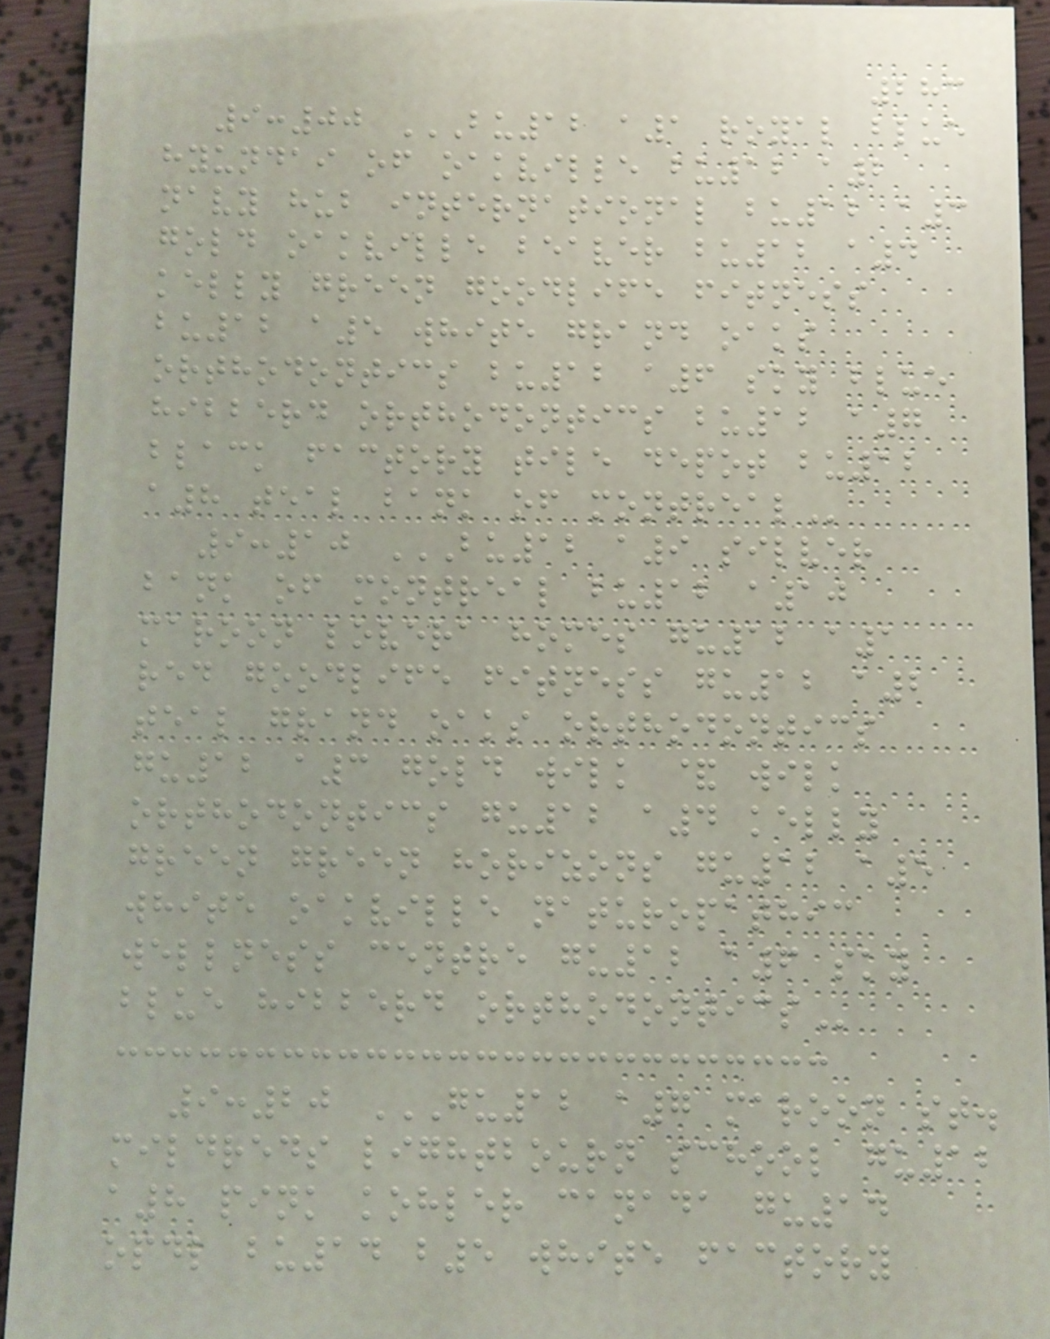283
9:00 BU12 A1 ROYAL BLUE
HYUNDAI OF OAKVILLE BU12 A2
NAVY HUB INTERNATIONAL BU12 A3
GOLD OAKVILLE BEAVER BU12 A4
KELLY GREEN GOODLIFE FITNESS
BU12 A5 WHITE GRAND OAKS
ORTHODONTICS BU12 A6 SKY BLUE
HIBBERD ORTHODONTICS BU12 A7
BLACK FACTORY TILE DEPOT BU12
A8 TEAL BANK OF MONTREAL
9:10 BU12 A9 SILVER
BANK OF MONTREAL BU12 A10
MAROON LOVERA HOMES GU12 A1
RED GOODLIFE FITNESS GU12 A2
TEAL GRAND OAKS ORTHODONTICS
GU12 A3 GOLD WILK & WILK
ORTHODONTICS GU12 A4 KELLY
GREEN GREEN HORIZONS GU12 A5
WHITE OAKVILLE NATUROPATHIC
WELLNESS CENTRE GU12 A6 SKY
BLUE HIBBERD ORTHODONTICS
9:20 GU12 A7 MAROON ST.
MILDREDS LIGHTBOURN SCHOOL GU12
A8 PINK KOHLER CANADA GU14
OPDL BU14 B5 WHITE FACTORY
